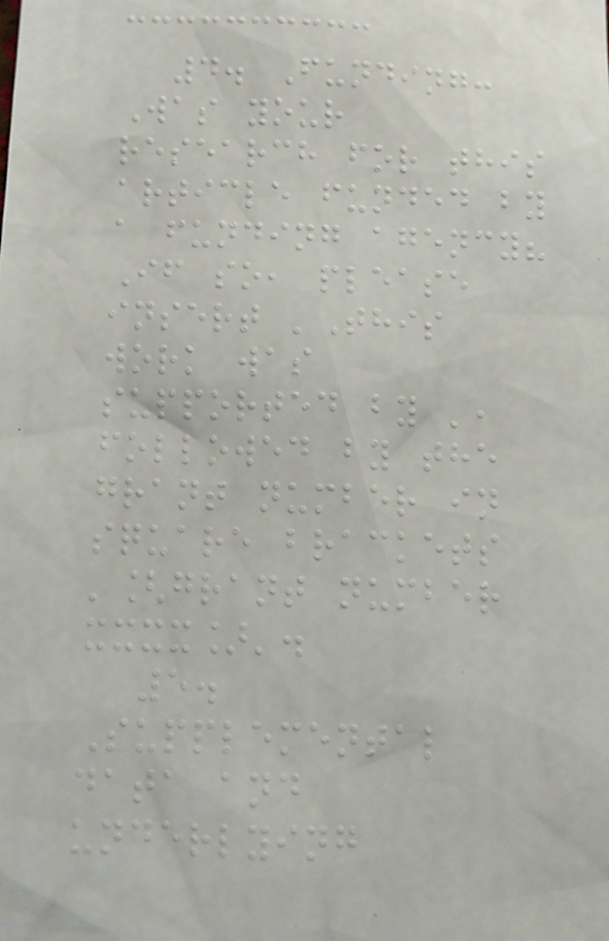4. Funding:
Was your
research for this
article funded by
a funding agency?
If so, please
insert 'This
work was
supported by ',
followed by the
grant number in
square brackets
'[grant number
xxxx]'.
5.
Supplemental
data and
underlying
